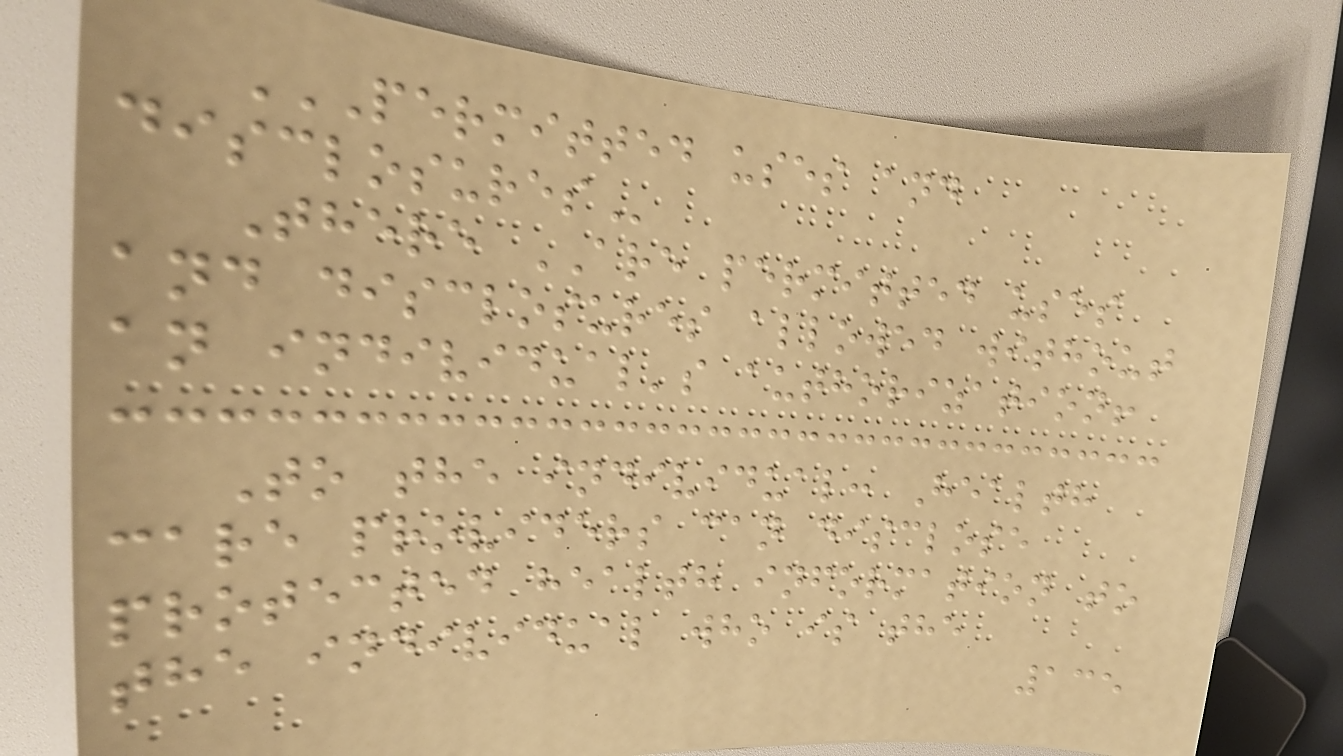PERMITTED USES AND
DISCLOSURES
There ARE permitted uses
and disclosures allowed without
an individual's authorization!
To the individual: Health
care providers can disclose
protected health information to
the individual who is the
135
